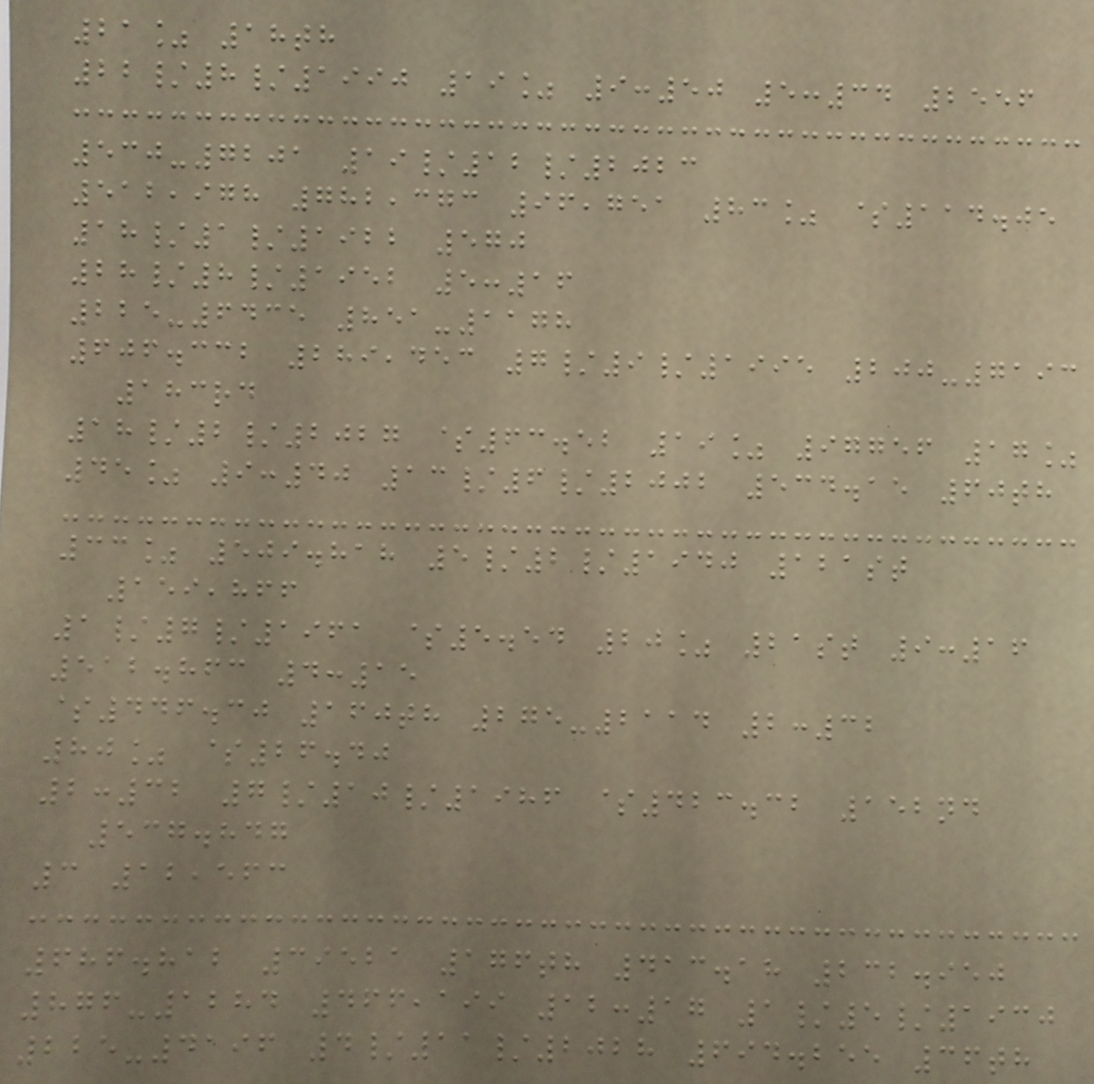21% 18th
22/8/1990 19% 9:50 5:34 2556
530-7201 19/12/2023
512,978 782,373 96,751 83% $114.05
18/1/1922 570
28/8/1952 5:16
225-6435 851-1178
606.332 289,453 7/9/1995 200-7193
183rd
18/2/2027 $63.52 19% 97756 17%
45% 9:40 13/6/2002 534.15 60th
33% 509.818 5/2/1940 121st
159,866
1/7/1961 $5.54 20% 21st 9:16
512.863 4:15
$446.30 160th 275-2114 2:32
80% $26.40
2:32 7/10/1986 $423.32 152nd
537.847
3 12,563
686.812 39521 176th 413.18 232.950
876-1284 466,199 12:17 1/5/1930
225-4196 4/11/2028 694.255 36th
